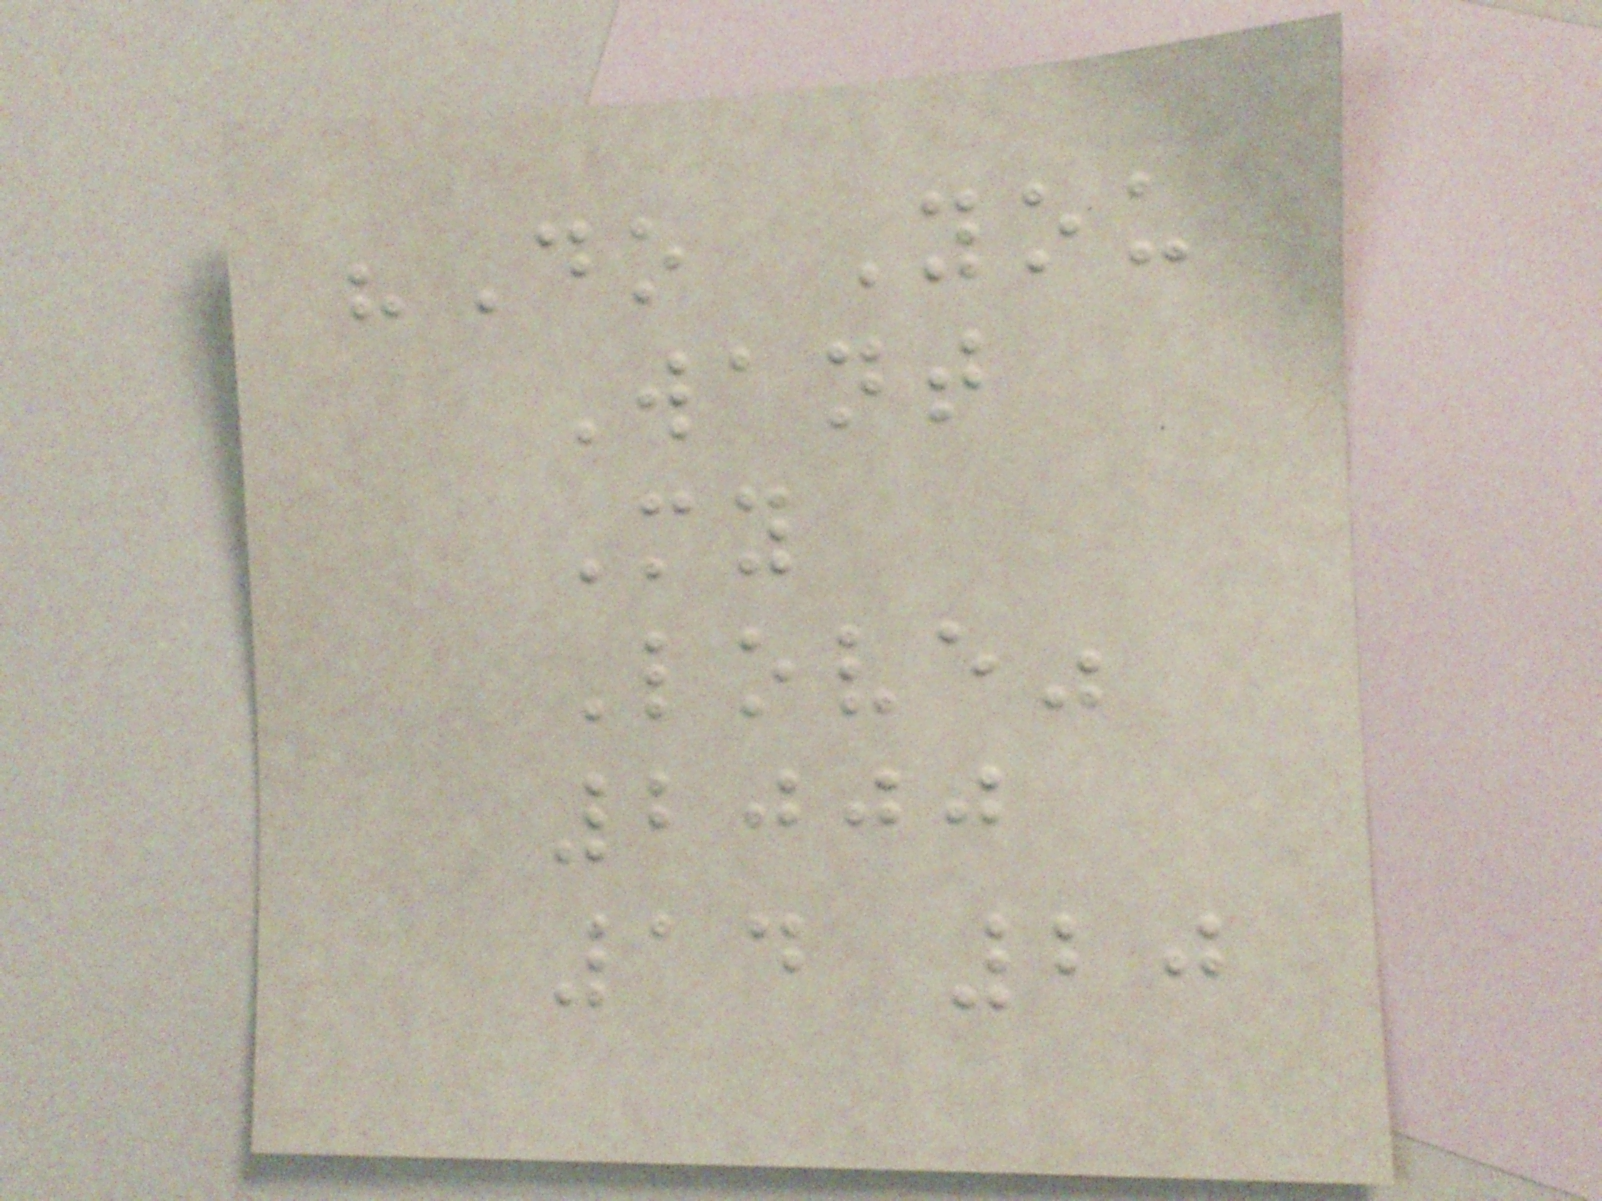"Do You
Want
My
Love"
2000
14 20
